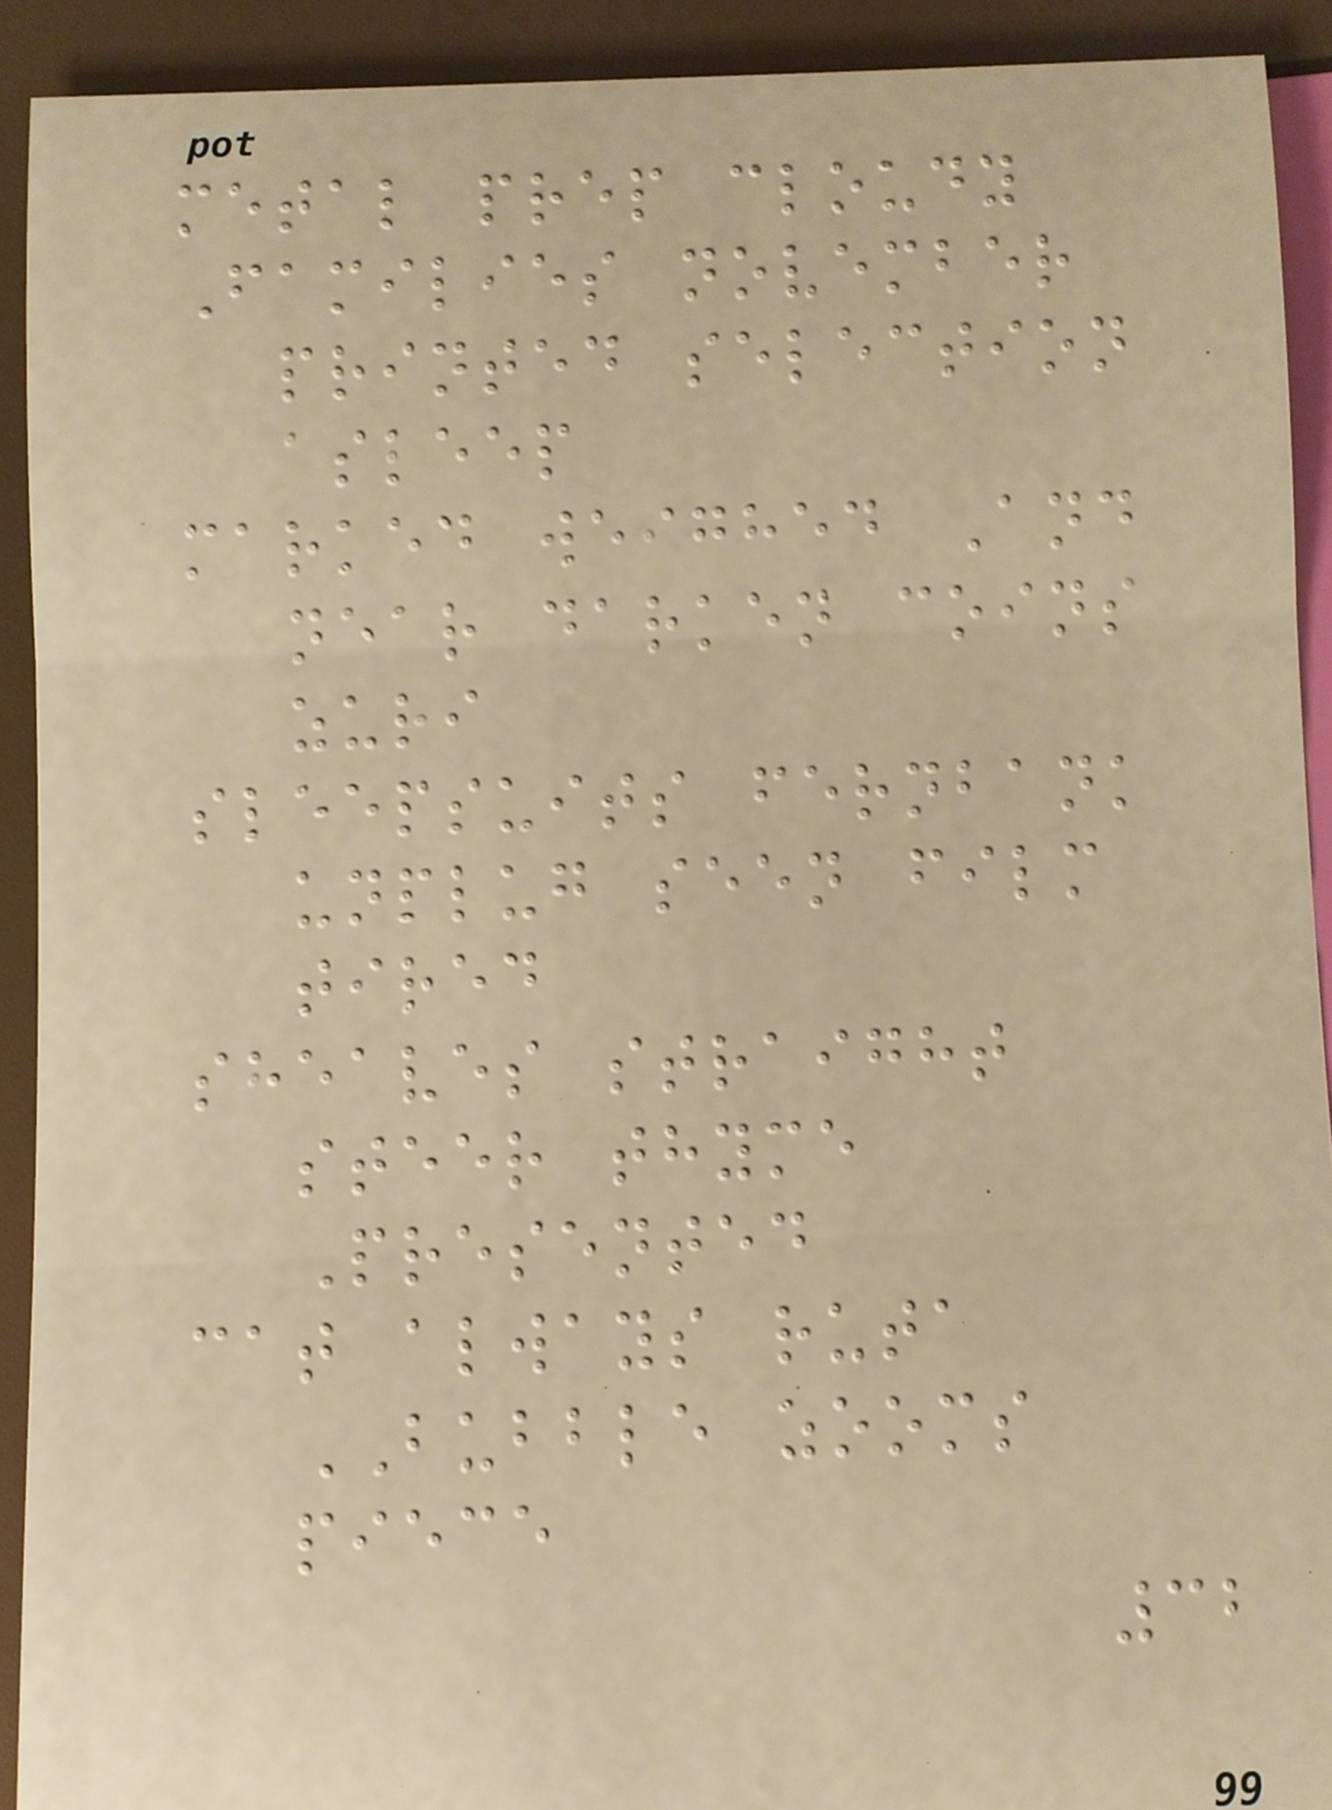metal prep cloudy
Families november
printed selection
asleep
marked weighed And
near darken coins
zuri
sleepsuits fernbank
unplug seen film
tired
sheaves straight
steer thyme
Presented
cat always ruta
BUBBLE zooms
piece
32
